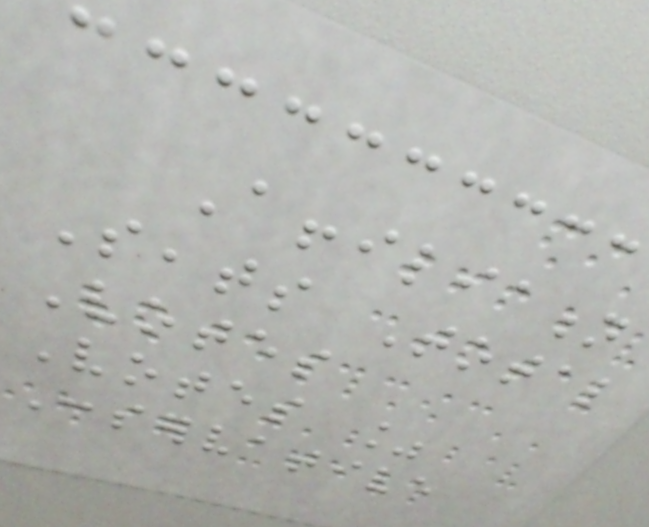Affiliation
Seats Total
Votes
Votes %
Conservative
